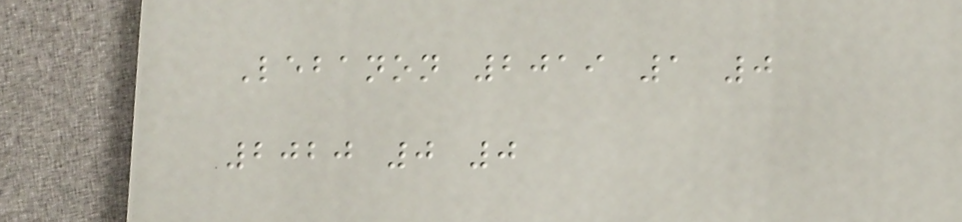Lebanon 2019 1 0
2020 0 0
